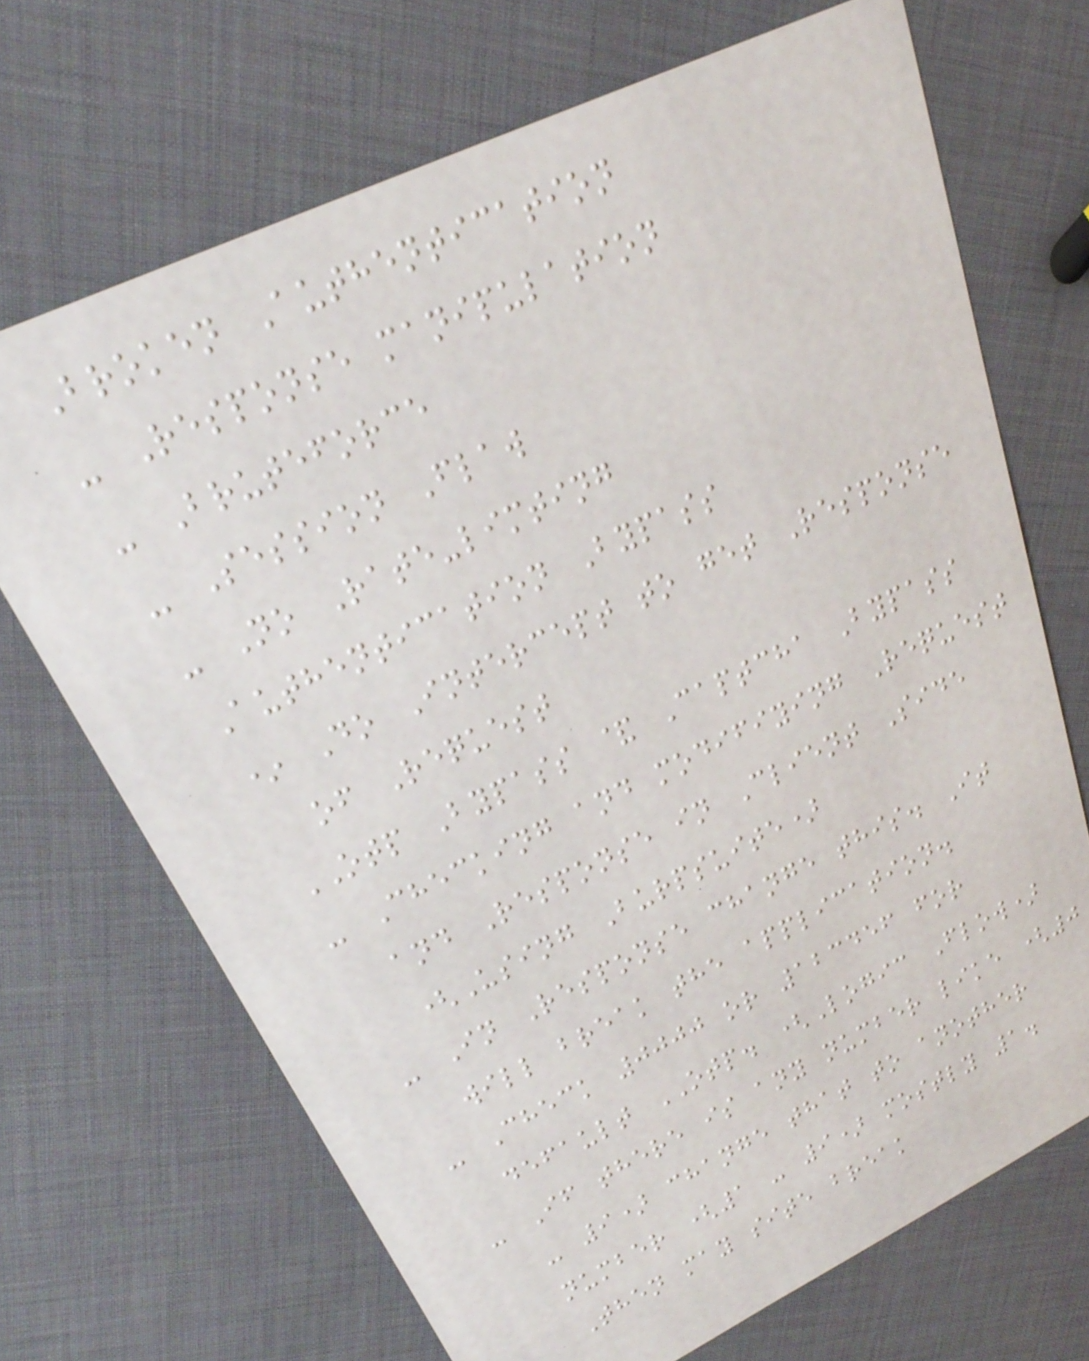Broken Authentication
- Response manipulation
- Bruteforce
- Session Flaw
- No Rate-limting
Authentication Bypass
* Do Intercept to get Response
of Request
OTP Bypass & Captcha Bypass
- Checking and modifiying Request
and Response in Client Side
(Using Burpsuite)
- In Response change this. It
will break the application.
- Check 0000 or 123456 for
default OTP. (Logic Flow)
- If there is any number like (0
- 9) change that to another
number (1 - 9) mostly 1.
Then may site break
